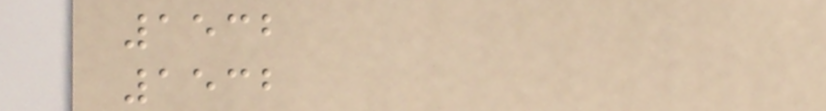1532
1532
